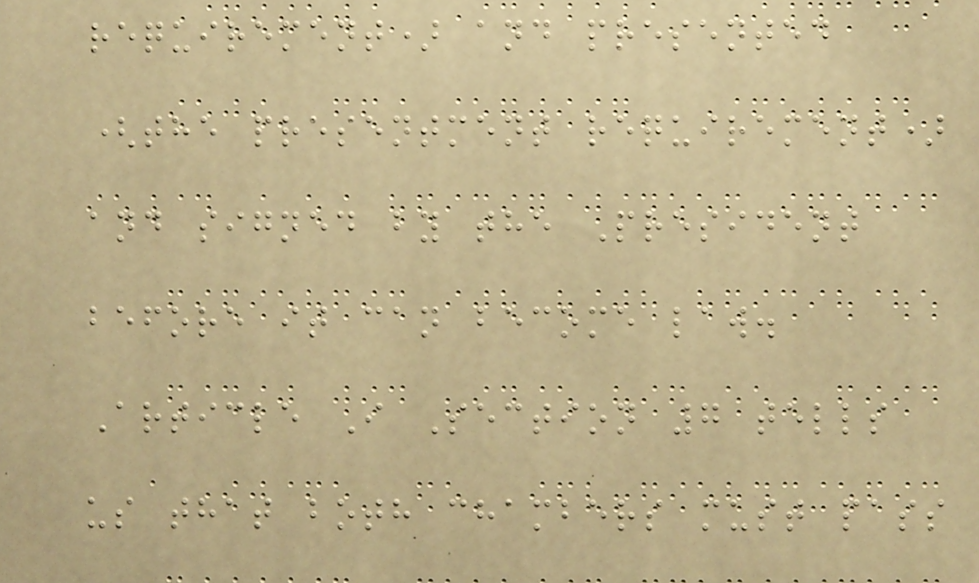requirement) and presented
(the presentment requirement)
and signed by the President
before it can become law.
Article I Section 7 tells
us that both chambers must pass
